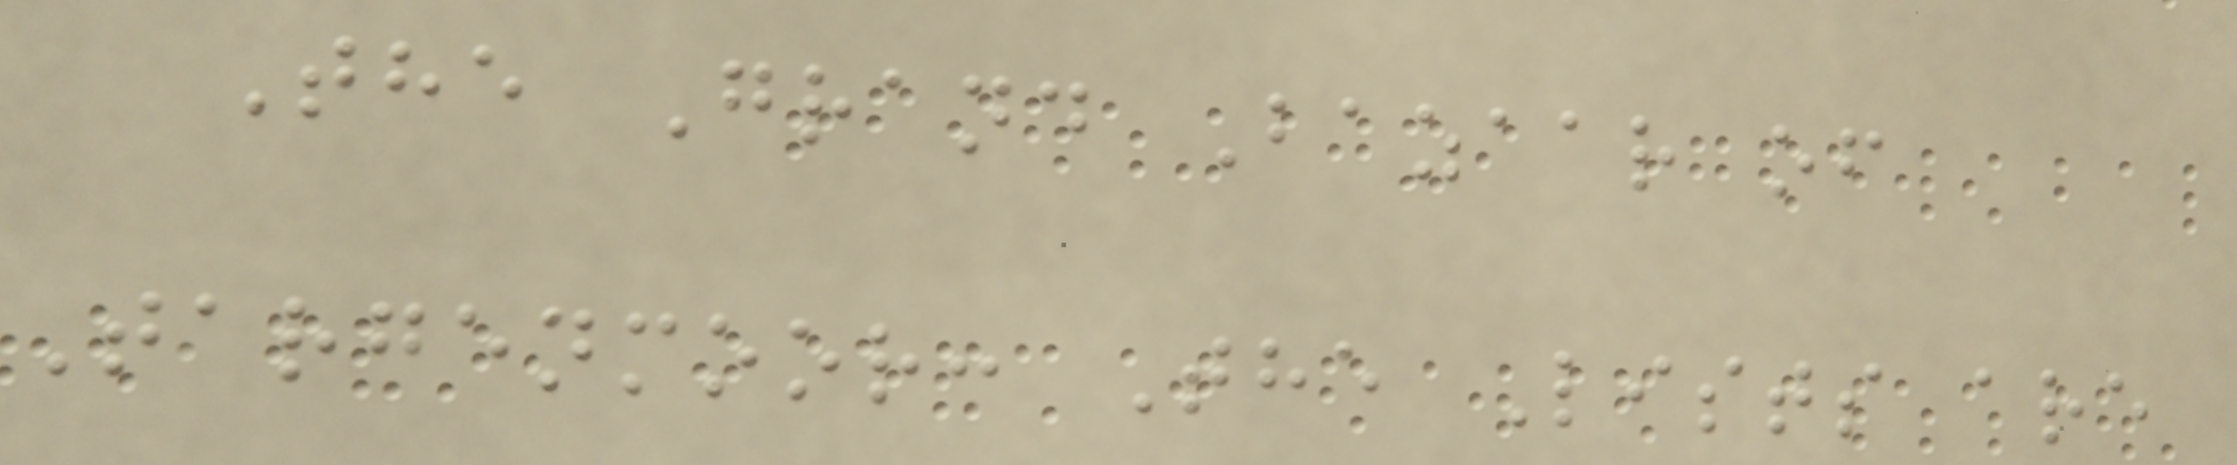The Grand Bazaar of
Targenmoor: The Lists are
